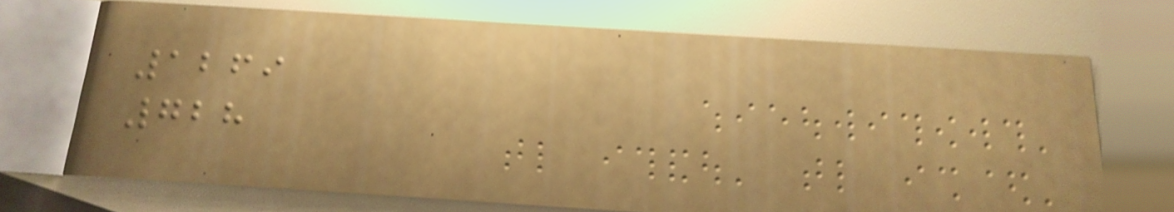1269
728
